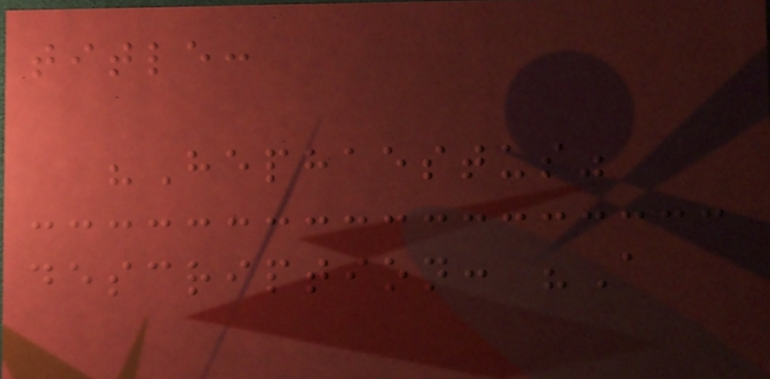title:
"Hephaestus"
description: "A
